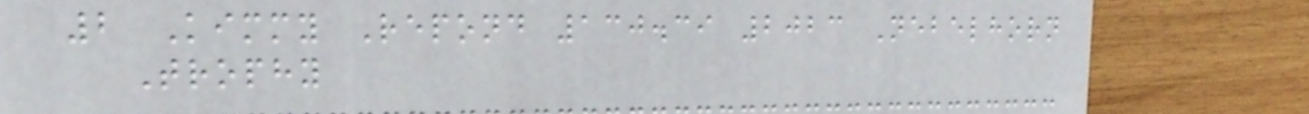2 Kimmy Repond 130.39 2023 Nebelhorn
Trophy
